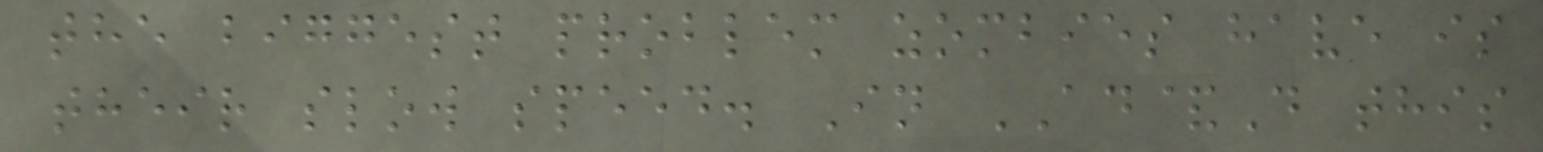the biggest problem zombies have is
their slow speed. In AD&D this
